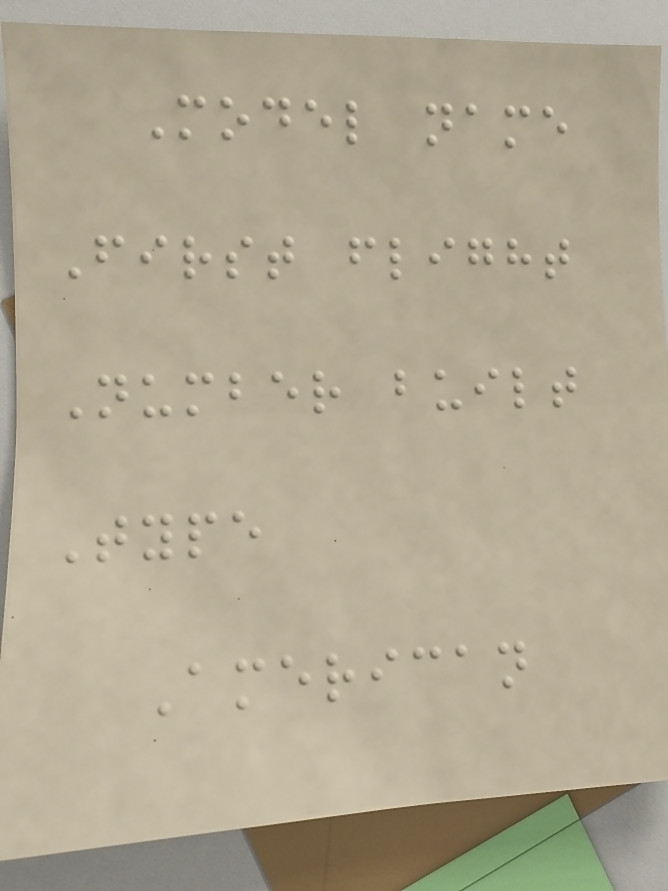Model name
First flight
Number built
Type
American
